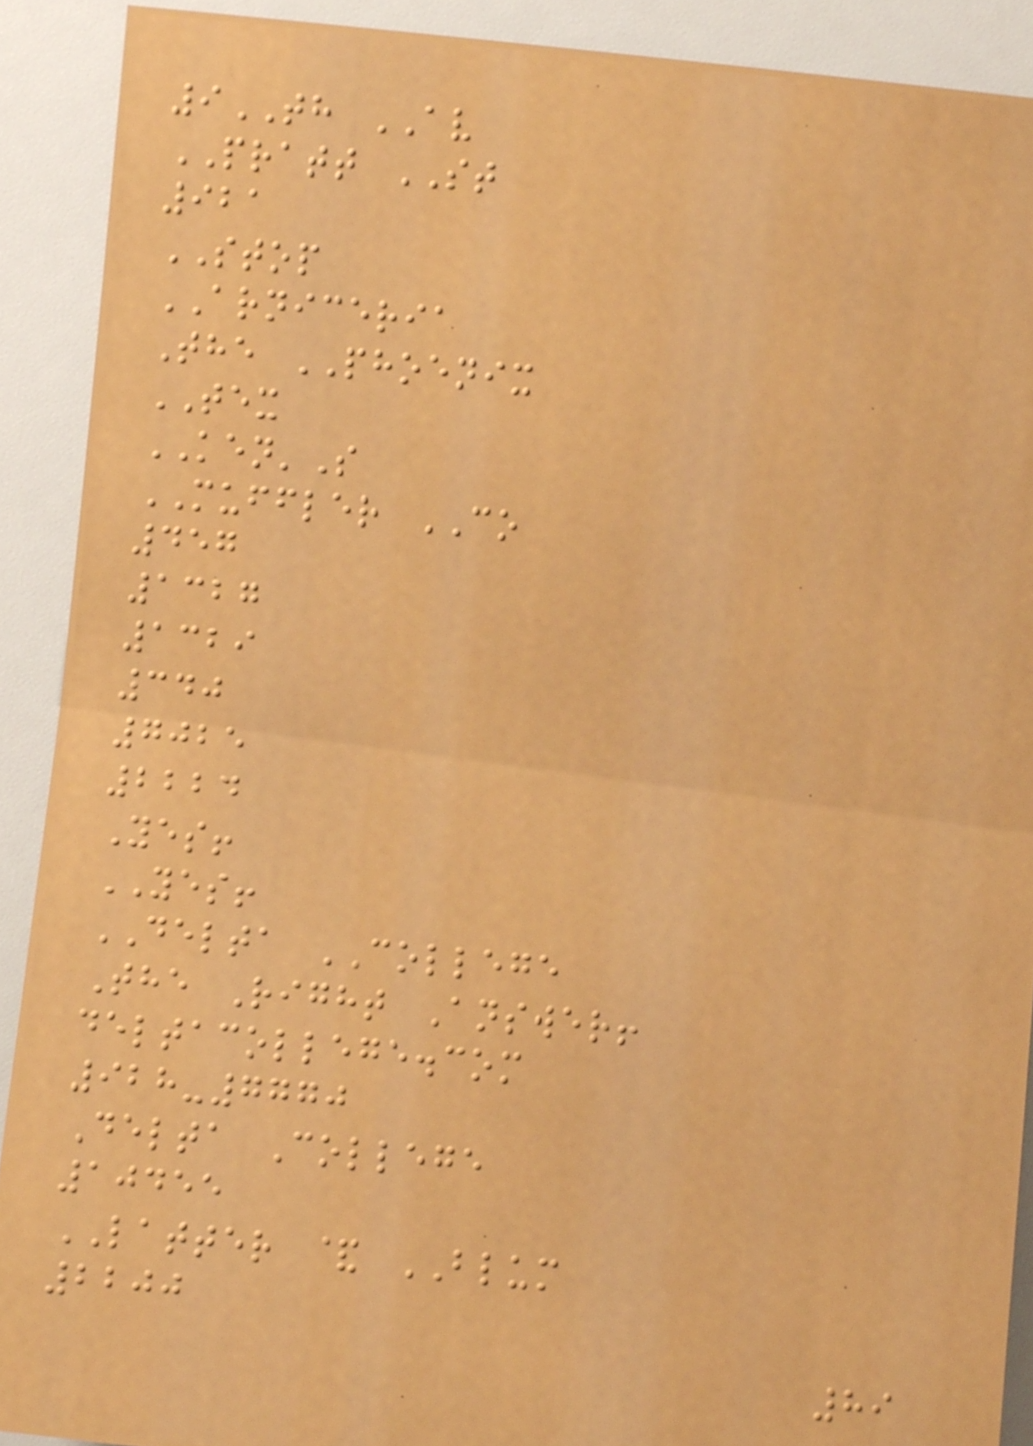9TH AV
PRATT ST
921
STOP
ARNICERIA
The PHOENIX
TEX
KEN'S
MUFFLER CO
457
1327
1329
340
7025
2224
Yes!
YES!
DELTA COLLEGE
The Right Answer!
deltacollege.com
928-7770
Delta College
10455
LATTER & BLUM
2200
89
